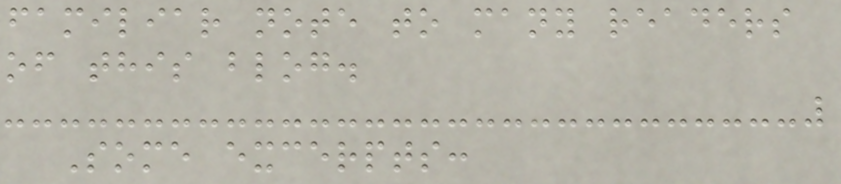familiar note to many readers
of this blog.
Some excerpts:
